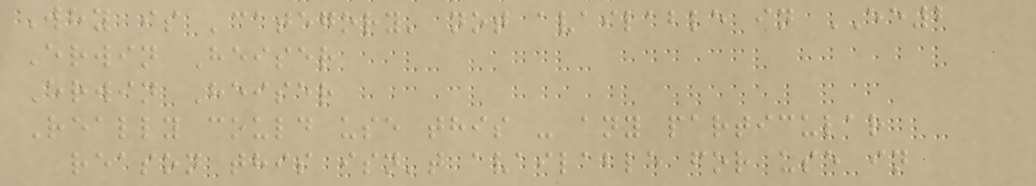Why is 'category' not available in EE2
Erwin Heiser
Erwin Heiser
Really could use this - any particular
reason this isn't available for use in
